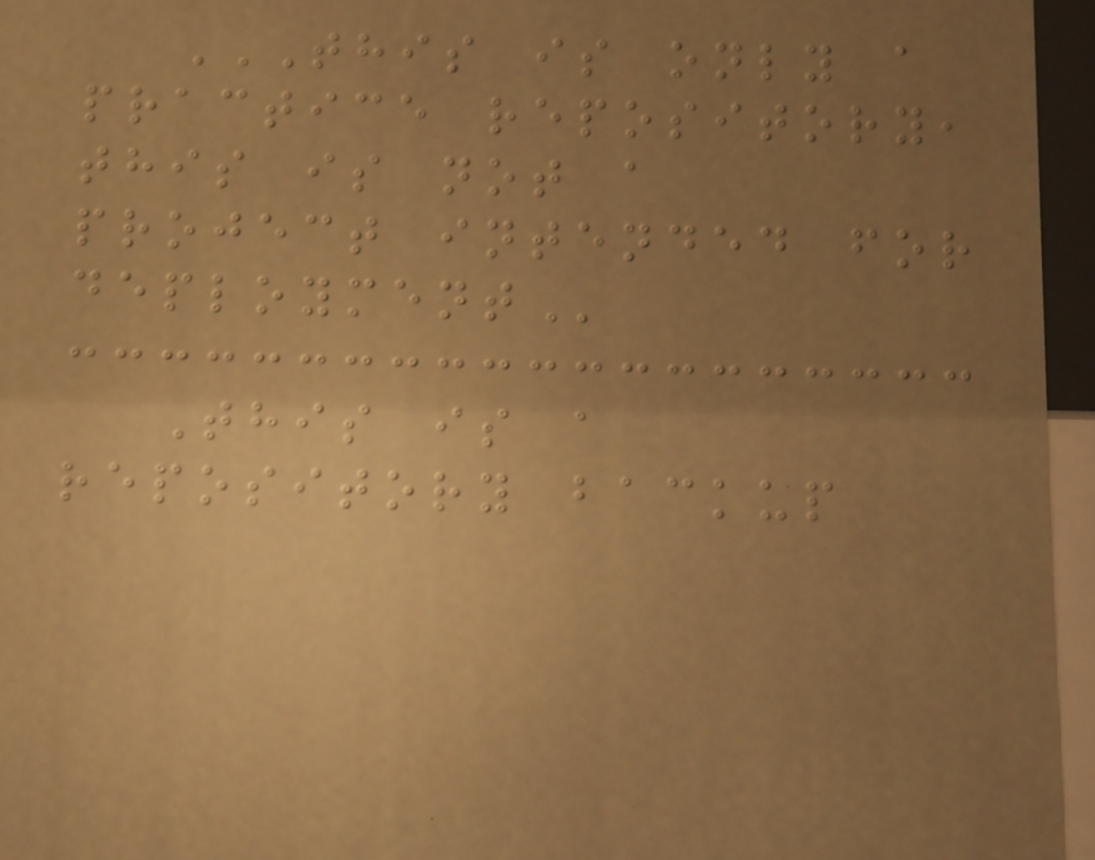THIS IS ONLY A
PRACTICE REPOSITORY,
THIS IS NOT A
PROJECT INTENDED FOR
DEPLOYMENT
This is a
repository backup
